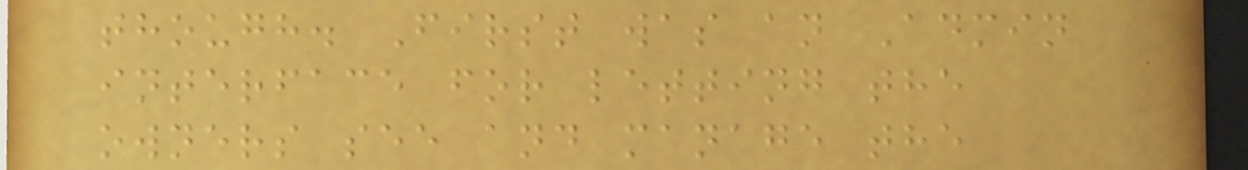though. First was an Admin
interface for letting the
owners see and manage the
